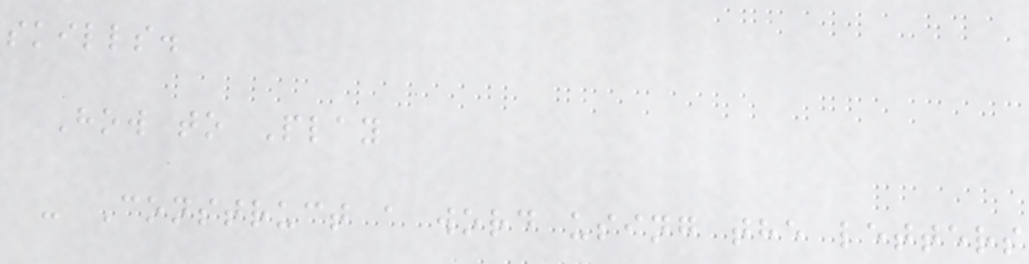skills.
How to Play
- Construct a word using the letters
